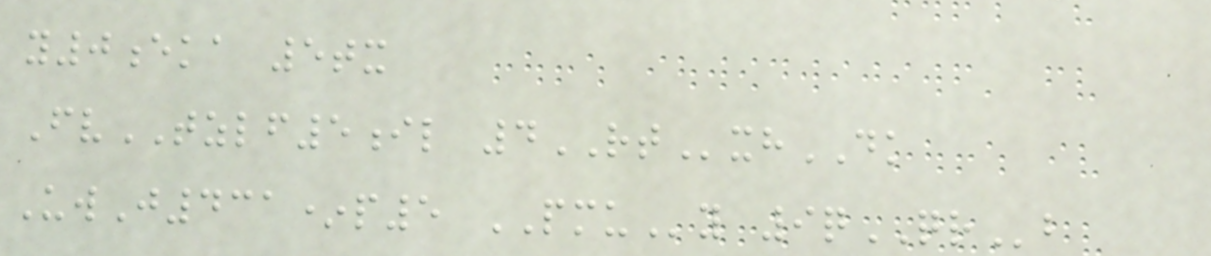y0eka 5tx
FvTZLF5il 4RTxhDK
UwJ431*p5 PMUy 9qQRb
